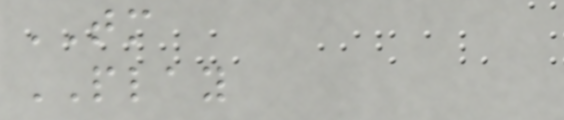TM
PLAY
